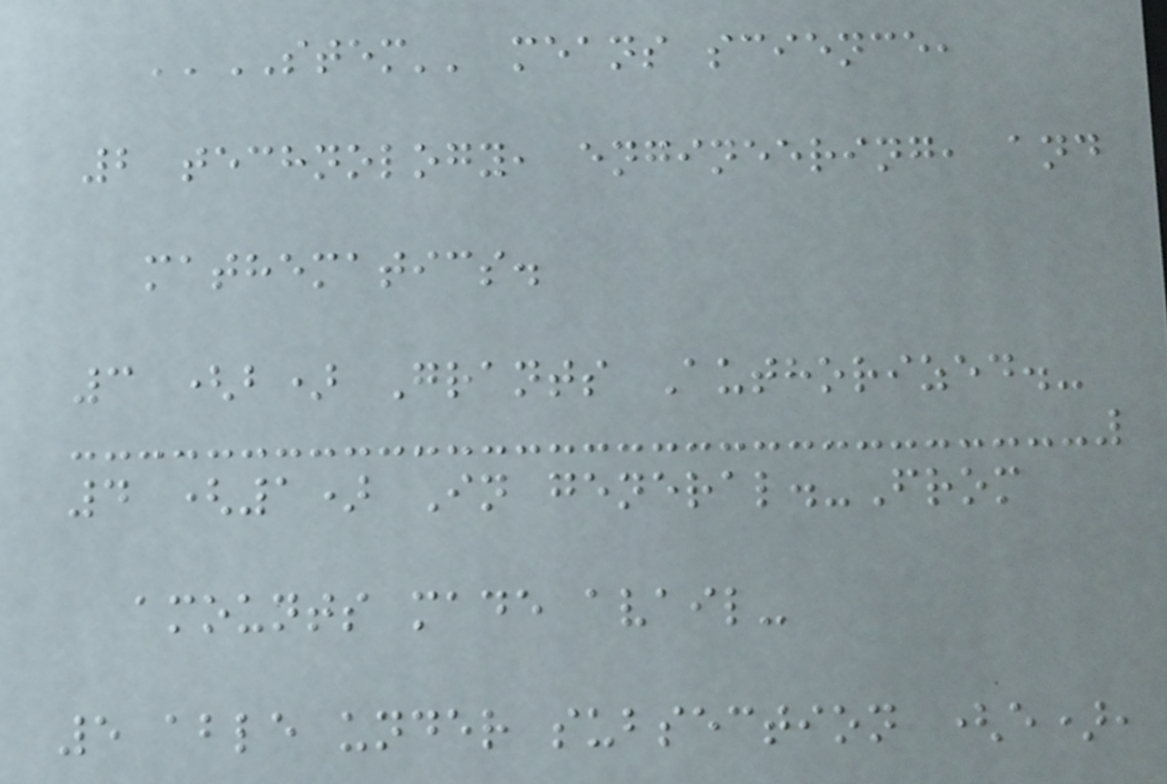''STEM'' means science,
2 technology, engineering, and
mathematics.
3 (b) Grants Authorized.-
4 (1) In general.-From
amounts made avail-
5 able under subsection (e),
